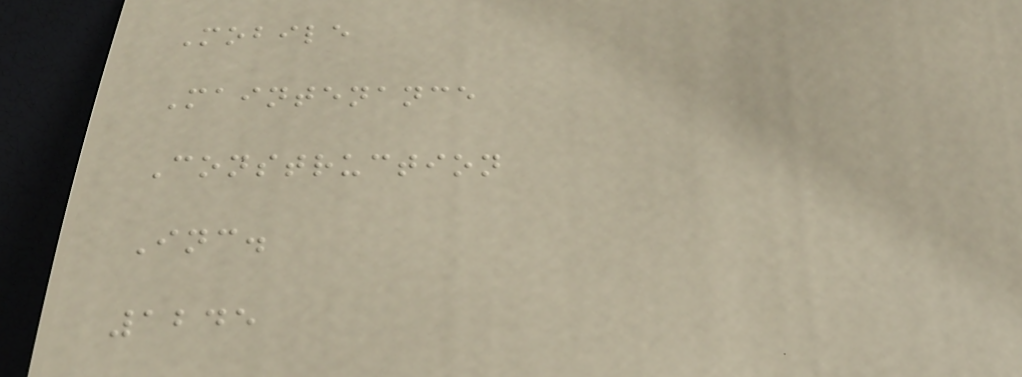Mobile
Maintenance
Construction
Inc.
1245
